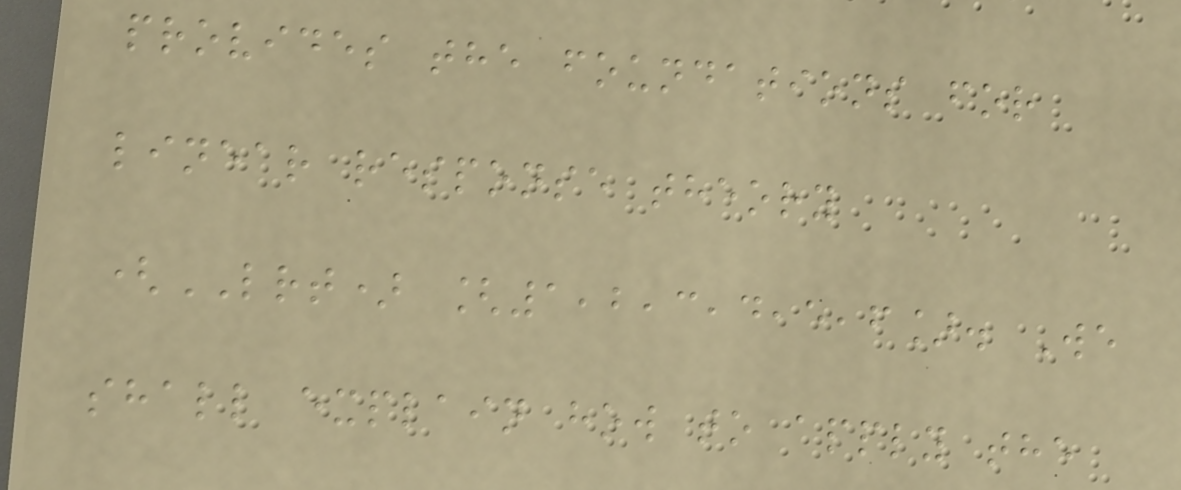provides the foundations for
linear response theory
(LRT) [1,2,3,4,5,6]. We
shall explain how to apply the
